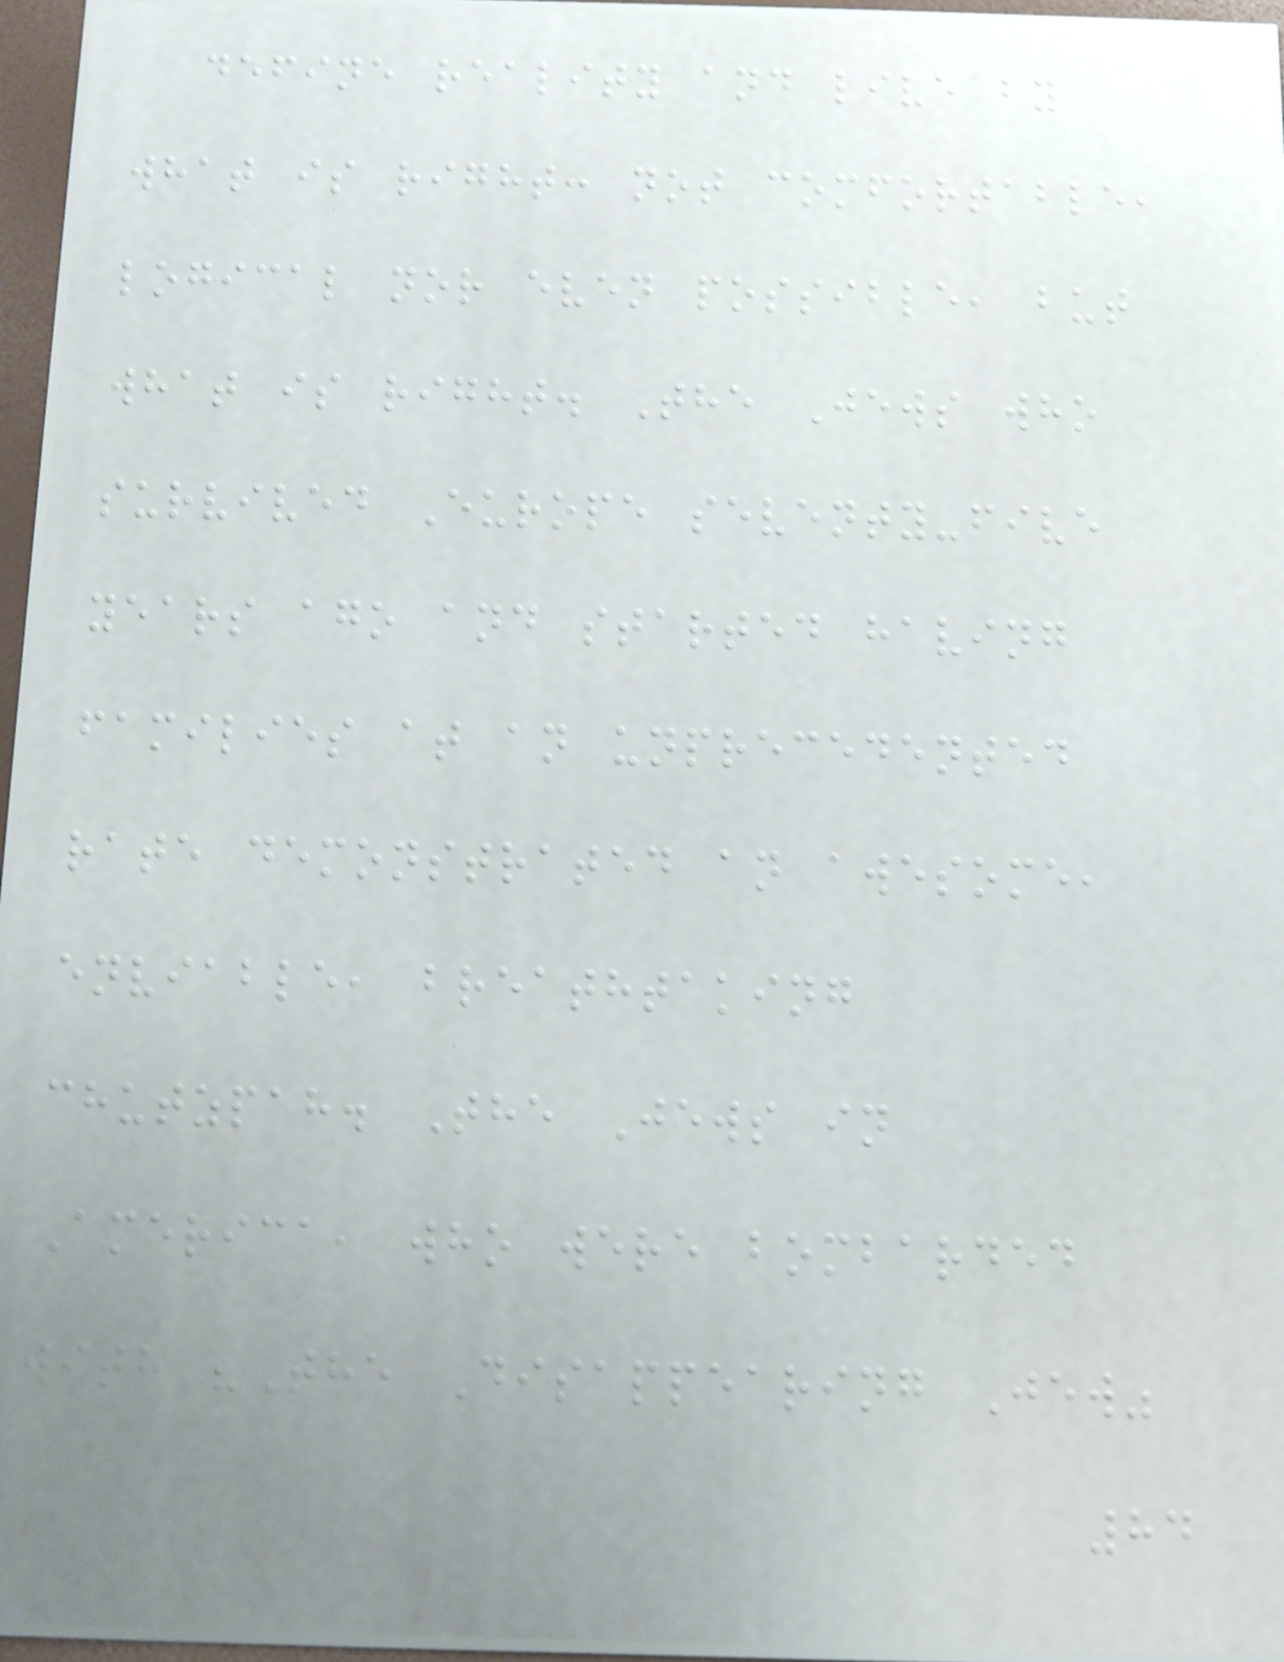define reality and live by
what is right: not comfortable,
logical nor even possible, but
what is right. The Jews who
survived Europe seventy-five
years ago and started having
families at an unprecedented
rate demonstrated an awesome,
enviable, breathtaking
chutzpah. The Jews in
America, who were bombarded
with "The Disappearing Jew"
84
